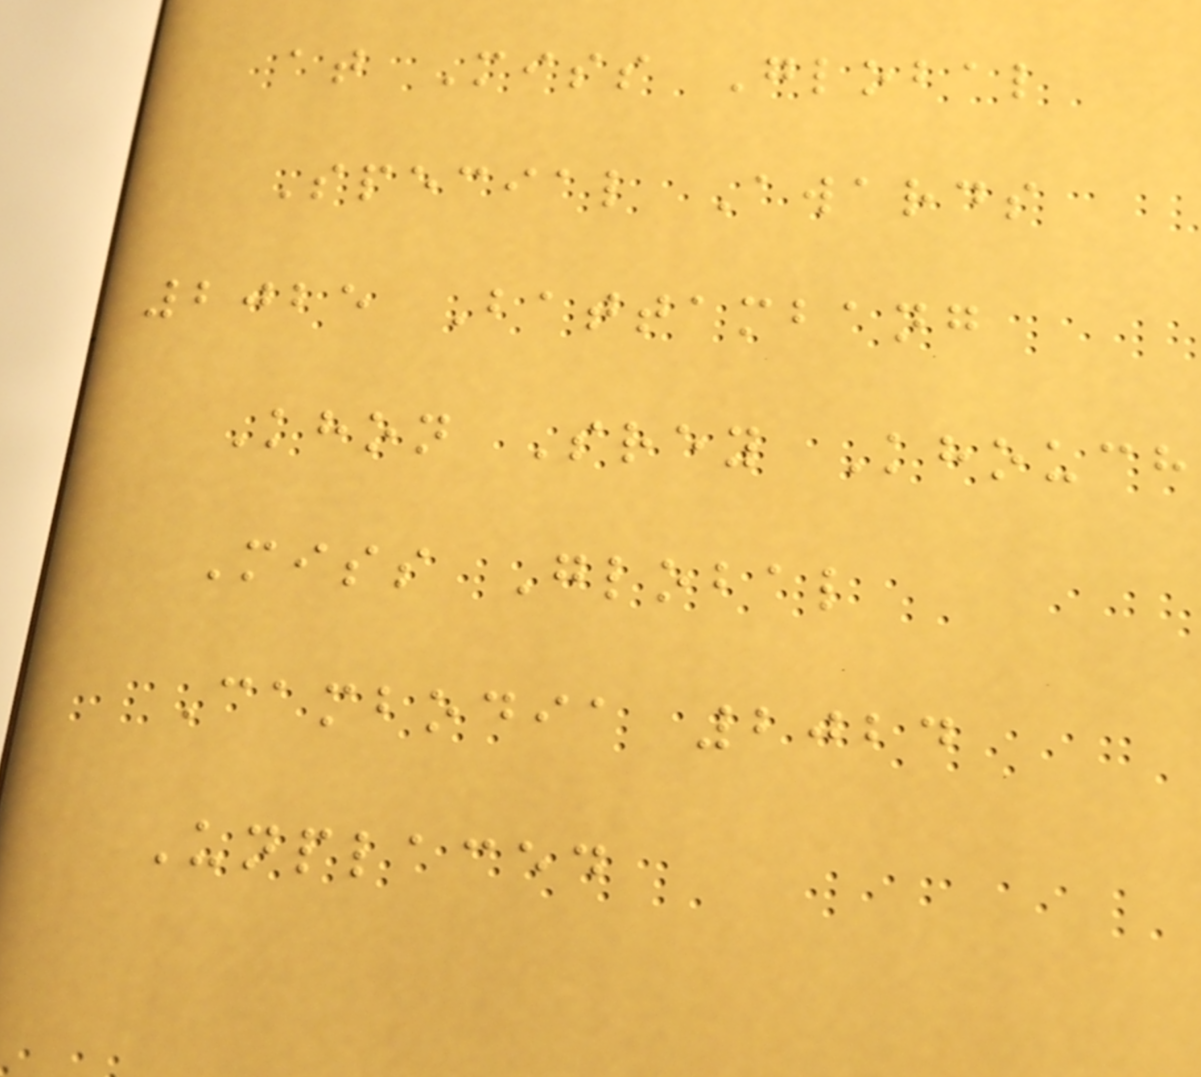at Miss Global
Special Awards
2025 Battambang
Khon Srey Khouch
Miss Global
Cambodia 2024
Unplaced
